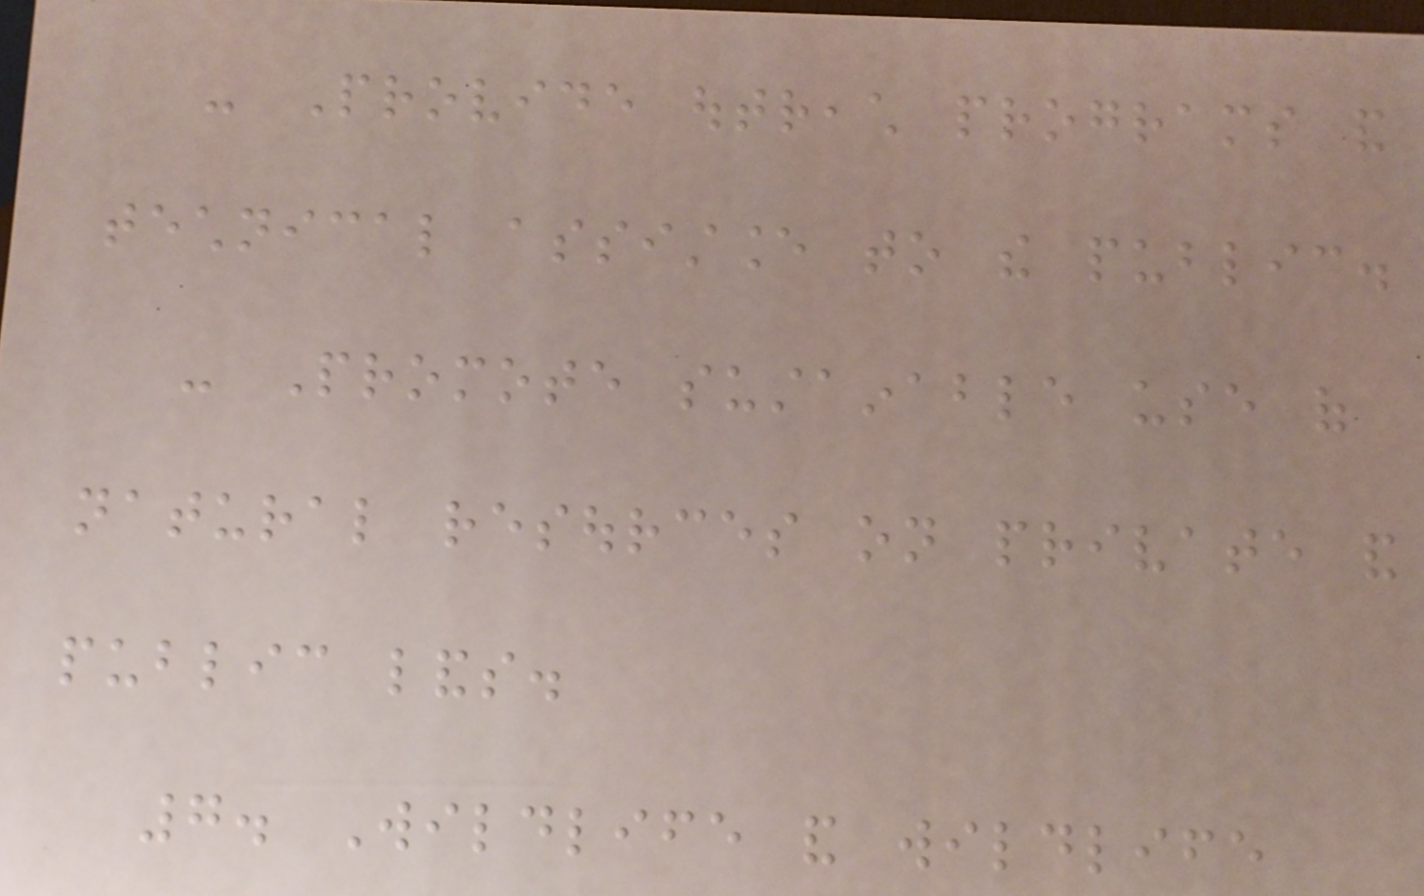- Provide outreach programs and
technical assistance to the public.
- Promote sustainable use of
natural resources on private and
public lands.
7. Wildlife and wildlife
